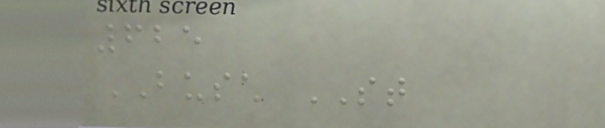625
BUSCH ST
